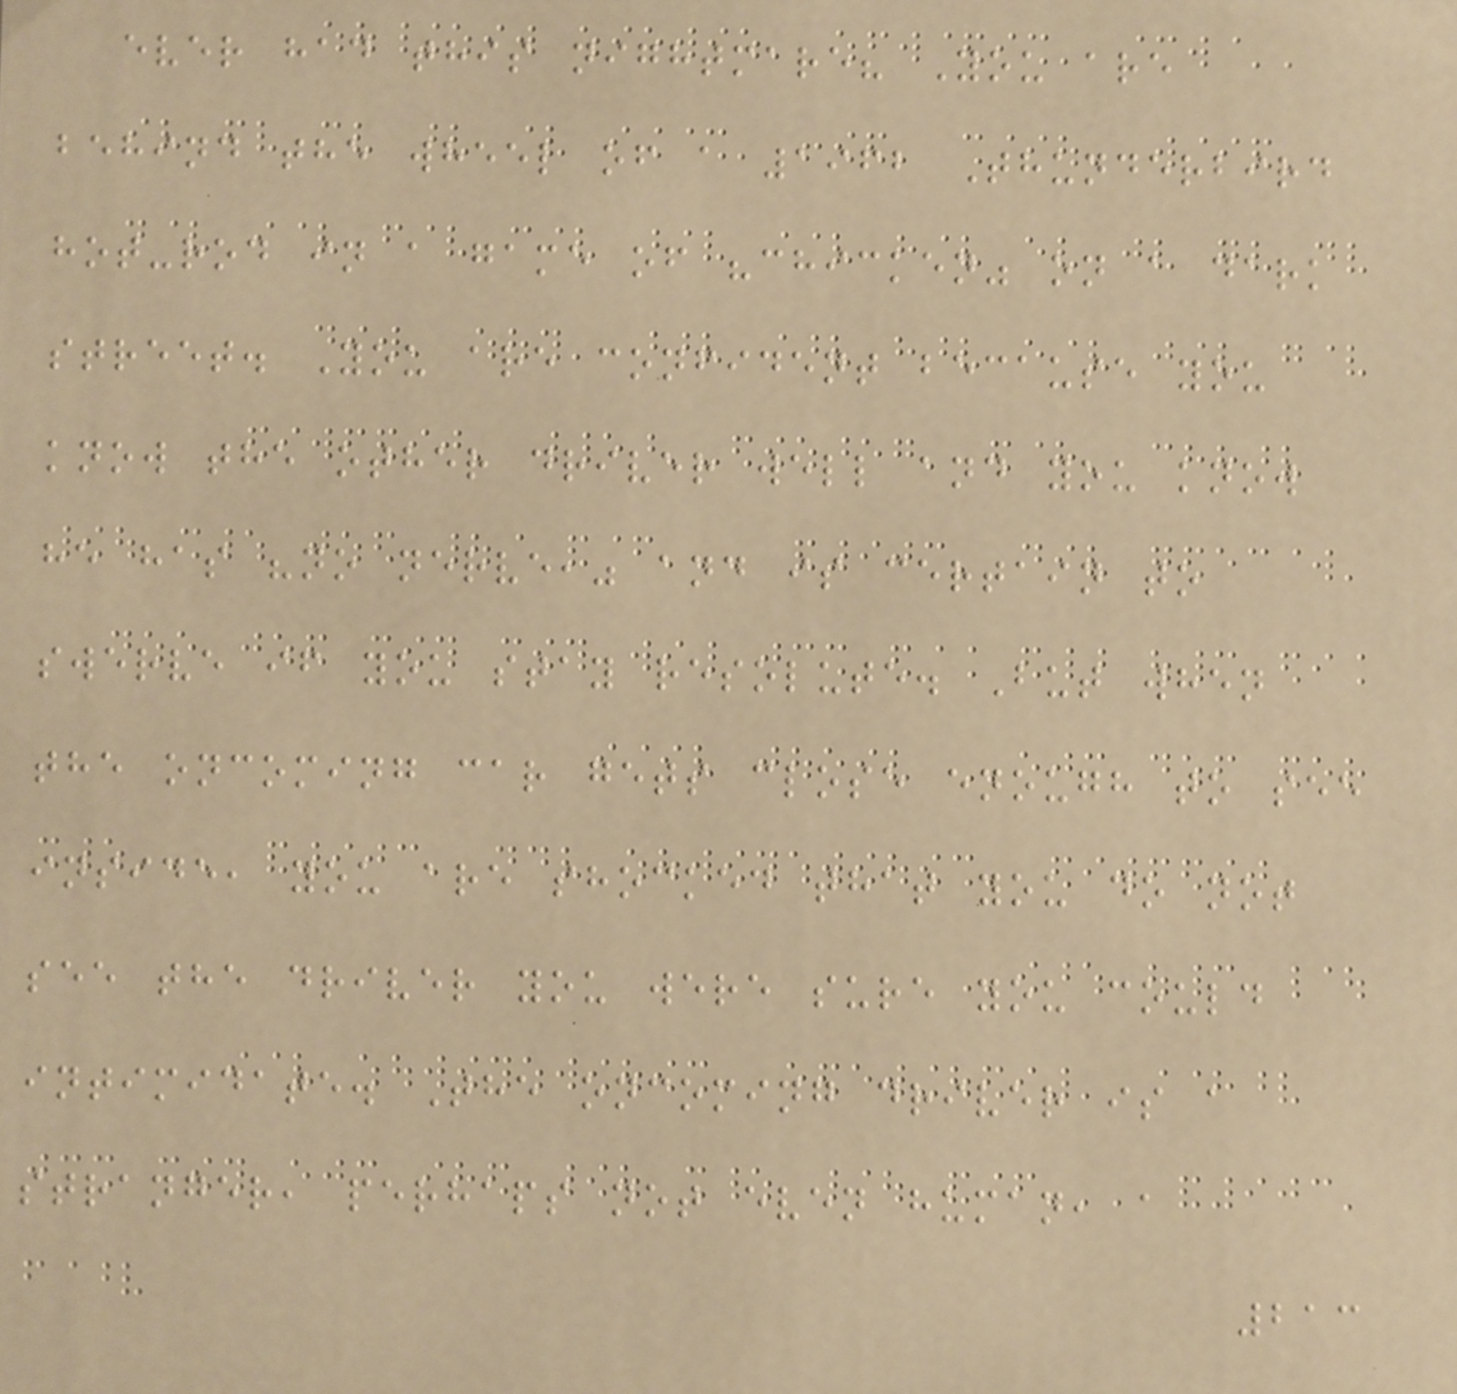ever had this nightmare? You are
behind the wheel of a 1962 Thunderbird
hot-rod in a game of "chicken" on a dark
street. You are confident because you
know the other driver well and you know
he has "no nerve," and is certain to
swerve if you stay resolute. But when
the oncoming car gets close enough to see
inside, you are shocked that you do not
see the driver you were sure you could
intimidate. The oncoming driver is a
stranger, perhaps not even human, a
213
